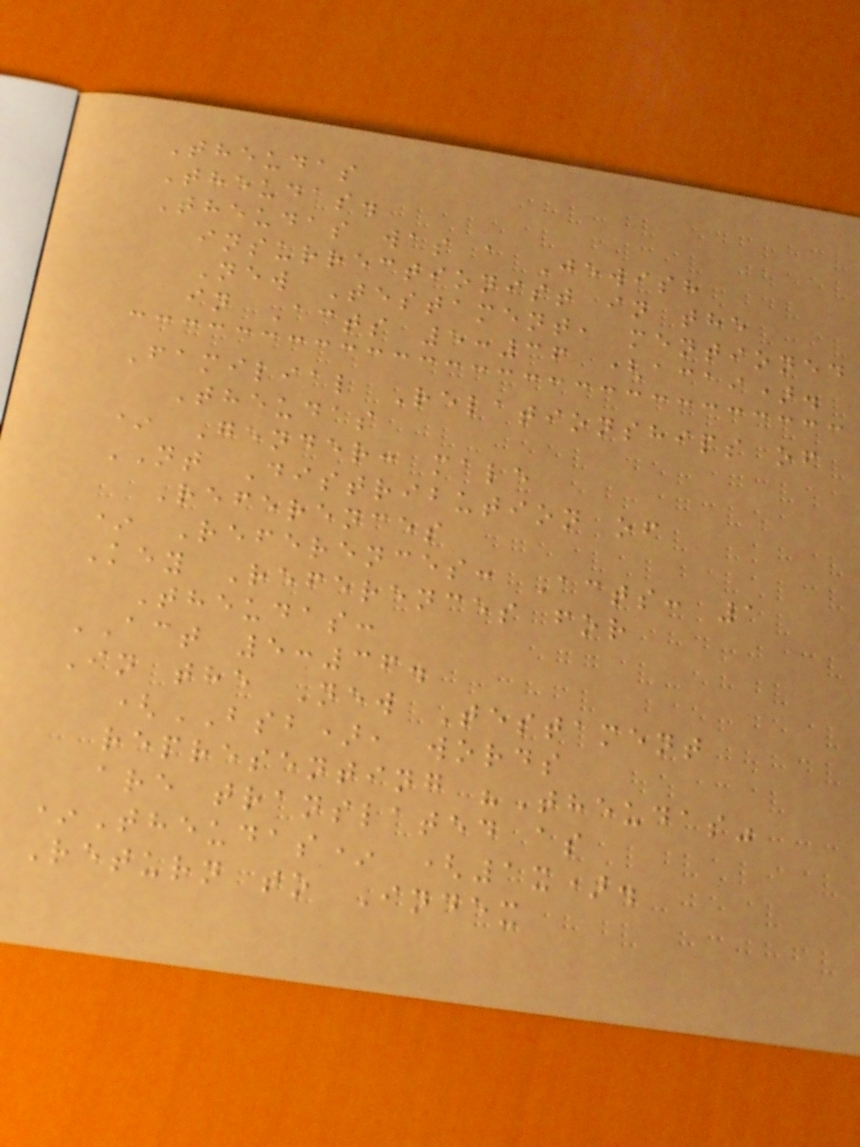Theudas
Theudas.
Theudas was a Jewish
insurrectionist in the
New Testament, mentioned
in Acts 5:36 (acai).
Familial Relationships of
Theudas
* Gender: male
NT Distribution of
References
* References: Acts: 1
Key References for
Theudas:
ACT 5:36.
In the New Testament
(BSB), words
representing "Theudas"
are translated as
*Theudas* (1x).
Return to Index
